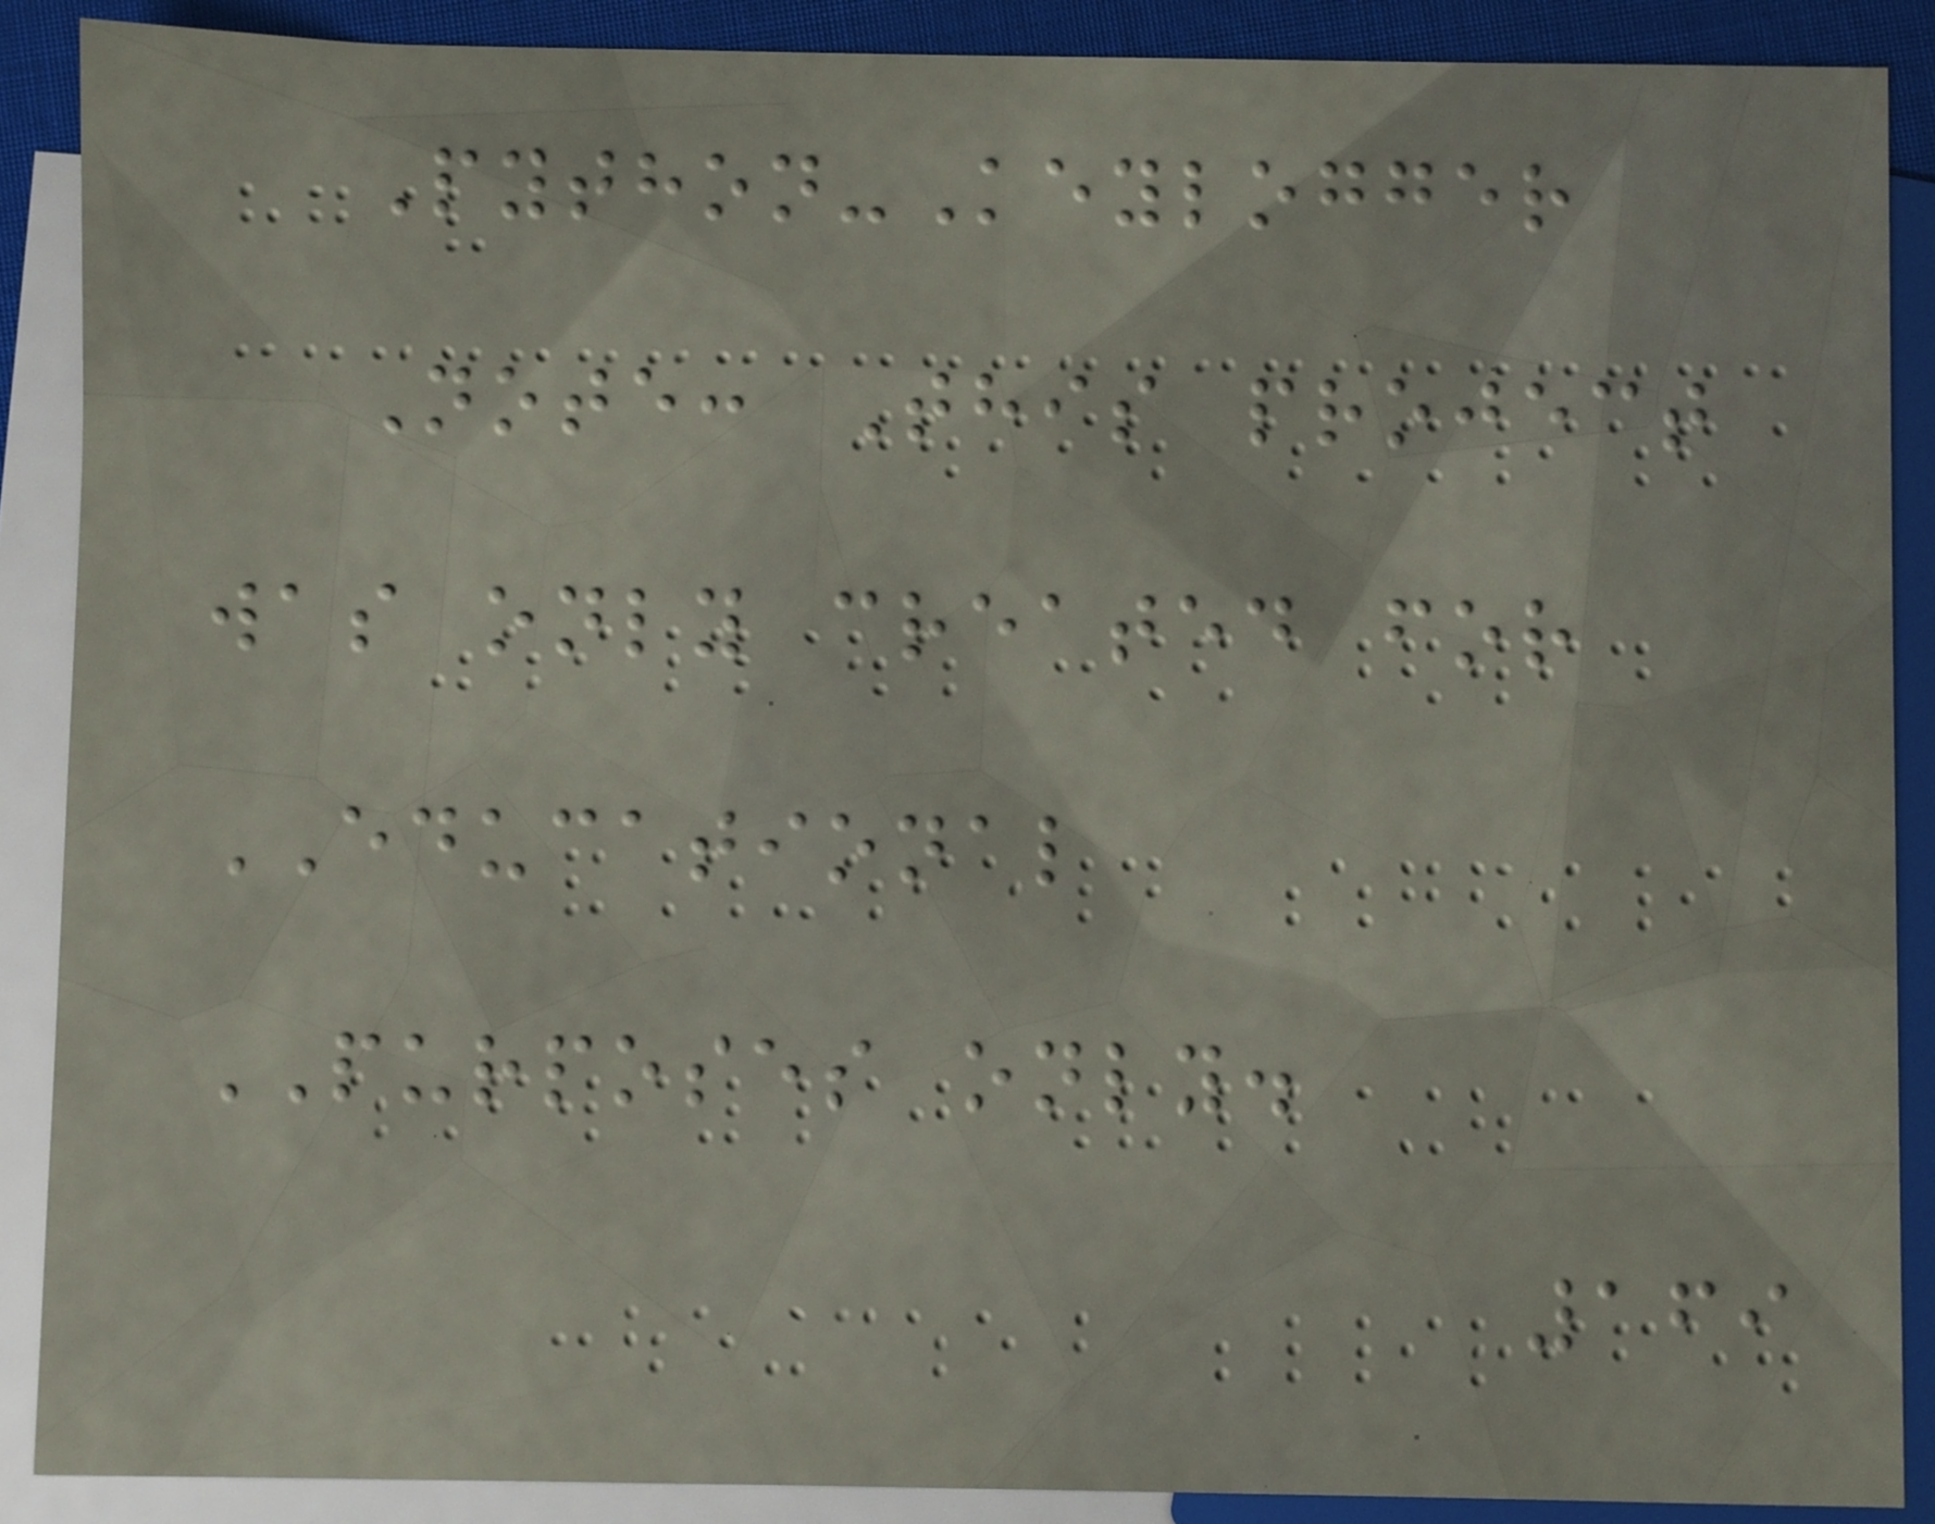Python-Keylogger
Note: This project
was only created for
EDUCATIONAL
PURPOSES only.
169
